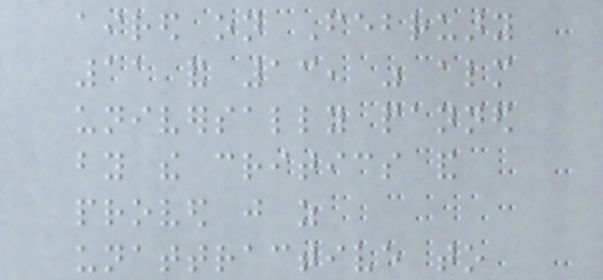aired on February
11 and 13, was almost
universally panned
by the critics and
proved just as
unattractive to
